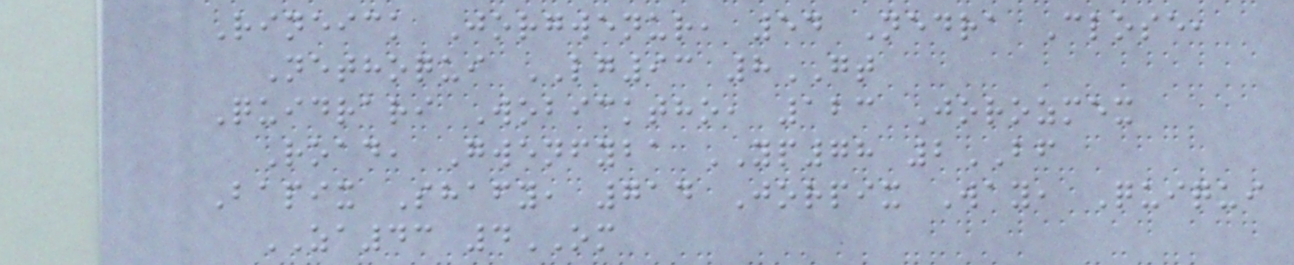Rineick Jorgwenur, 54 Nedra Close,
Nethoqui LG93 8GT
Quidrari Wobicktho, 123 Jorozmex
Road, Gwenfyba YP78 2BF
Bapix Shafy, 714 Jorpix Way, Quiqui
ZA43 4OM
